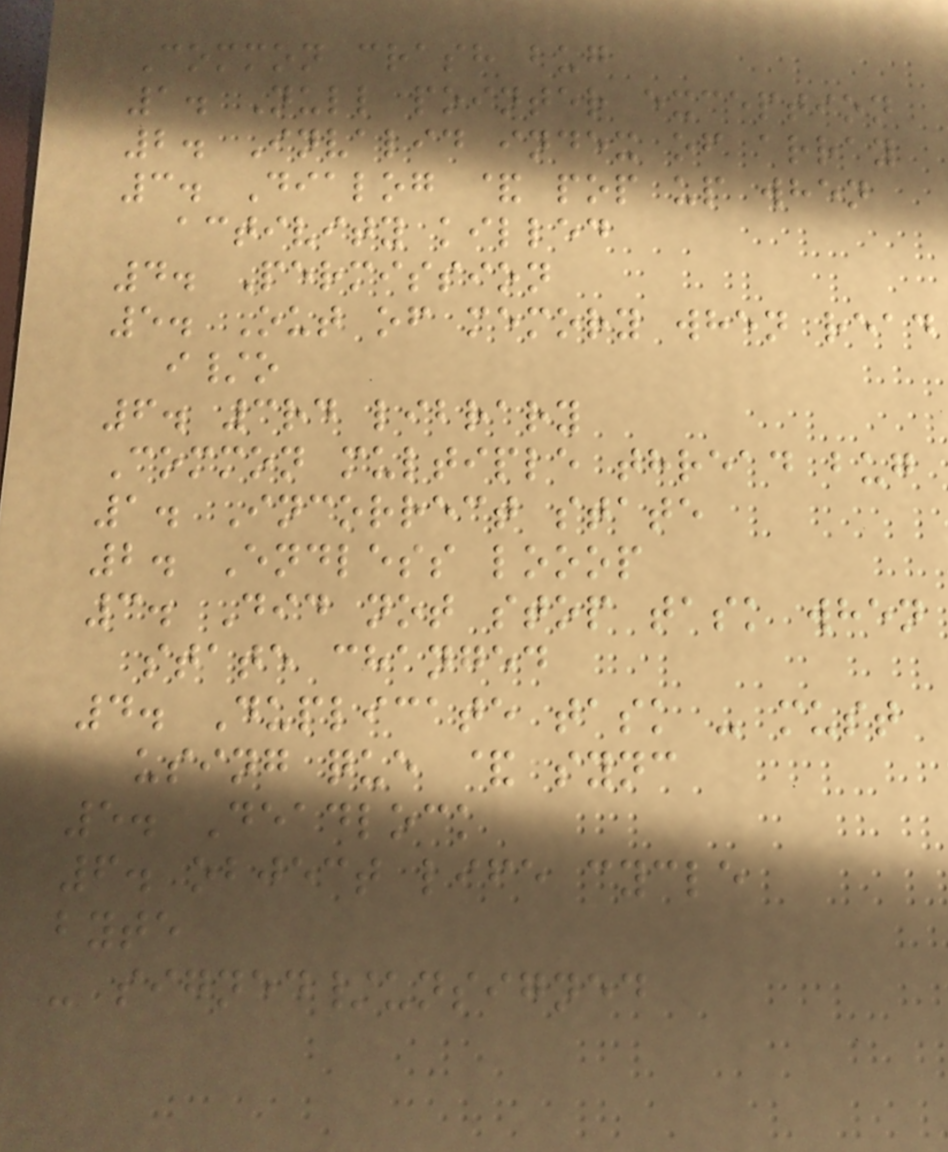Common crash bug
1. Null pointer exception
2. Invalid index of array
3. Dialog & pop up when
activity killed
4. Permission
5. Out of memory when read
i/o
6. 3rd library
Common multiple thread bug
1. Incorrect state
2. Endless looop
3. Did not stop task when
state changed
4. Duplicate task - must
using que & sync
5. Deadlock
6. object life cycle
byte
- signed/unsigned
